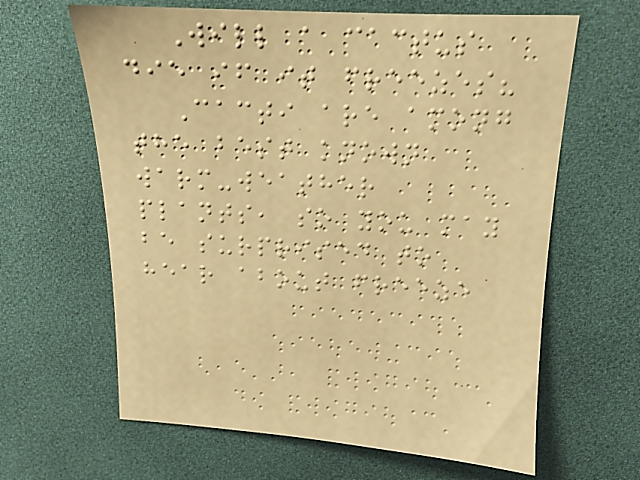Will a cactus
die if it freezes?
Cacti are among
the best known
warm-weather
plants, so you may
be surprised to
hear about freeze
